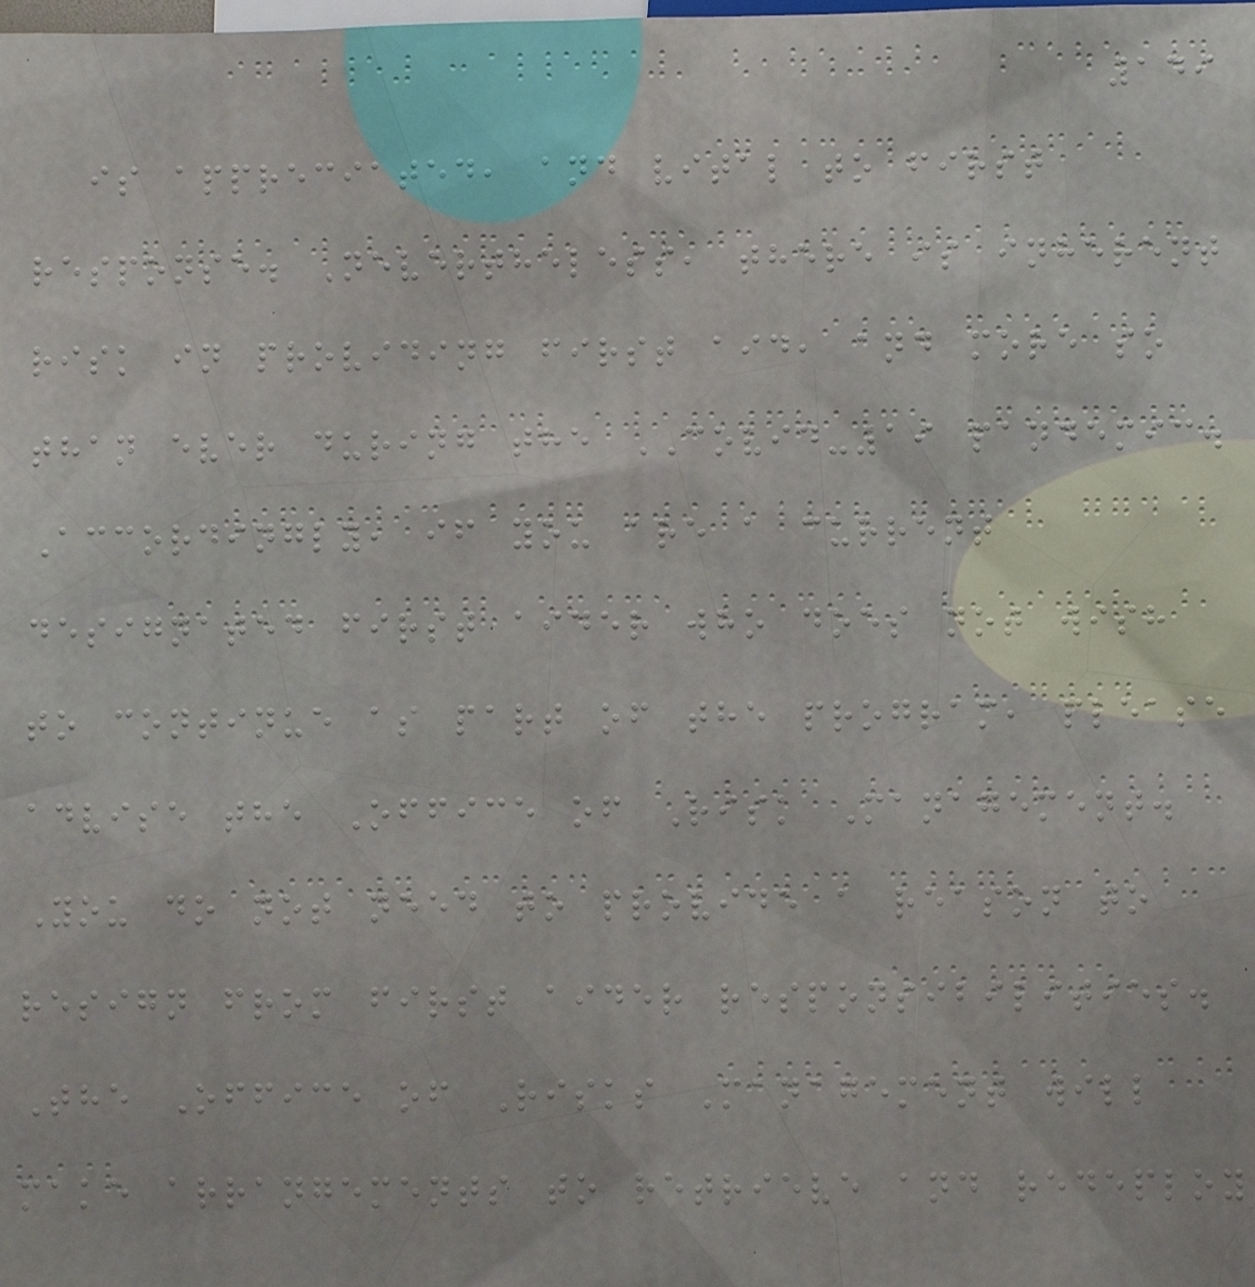149
is appreciated, and vital to first
response. Nevertheless, there is inherent
risk in providing first aid, and more so
than ever during the COVID-19 pandemic.
Accordingly, if you are a current
designated first aider who does not wish
to continue as part of the program, please
advise the Office of Risk Management.
You do not need to provide a reason to
resign from first aider responsibilities.
The Office of Risks Management will
make arrangements to retrieve and redeploy
